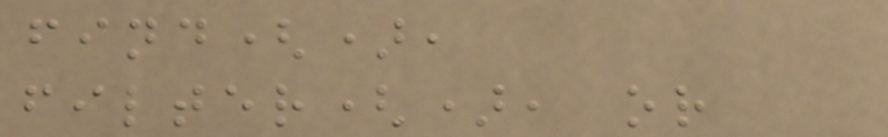find(),
filter(), or
